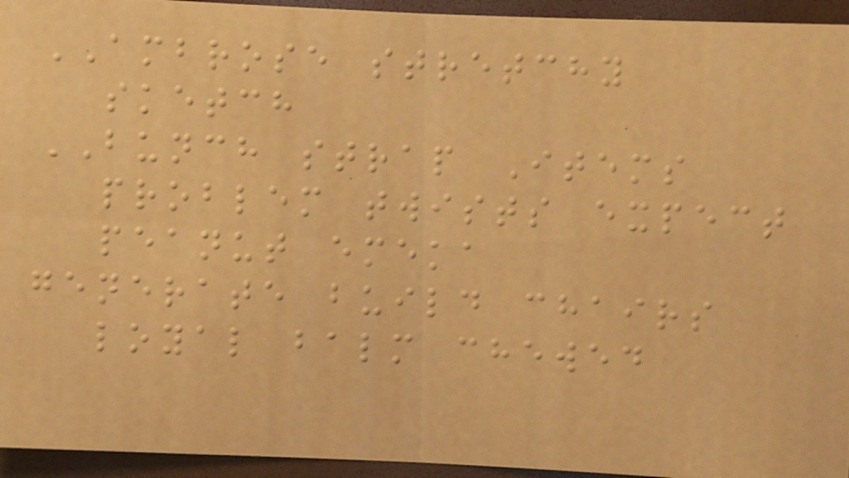AMBROSE stretchy
sketch
BUNCH strap Items
problem twists expect
peanut emeka
generate build chairs
loyal balm chewed
